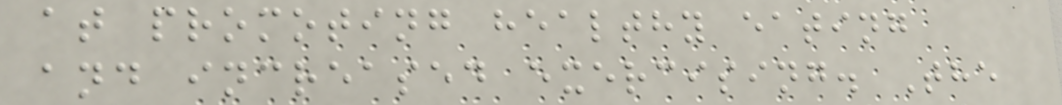at promoting healthy eating
and increased exercising. The
